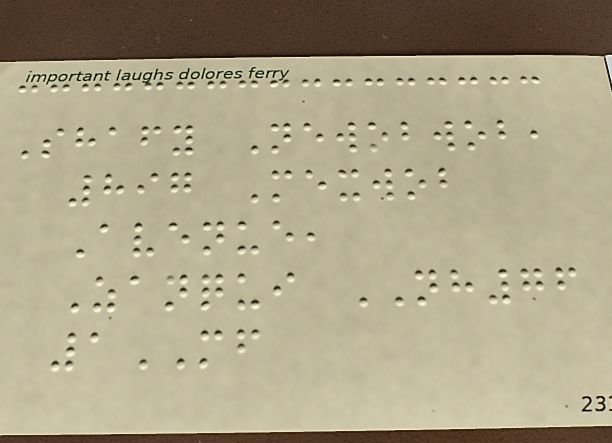Shafy Newobwob,
897 Mexwob
Avenue,
Zanqui NH76
1MF
